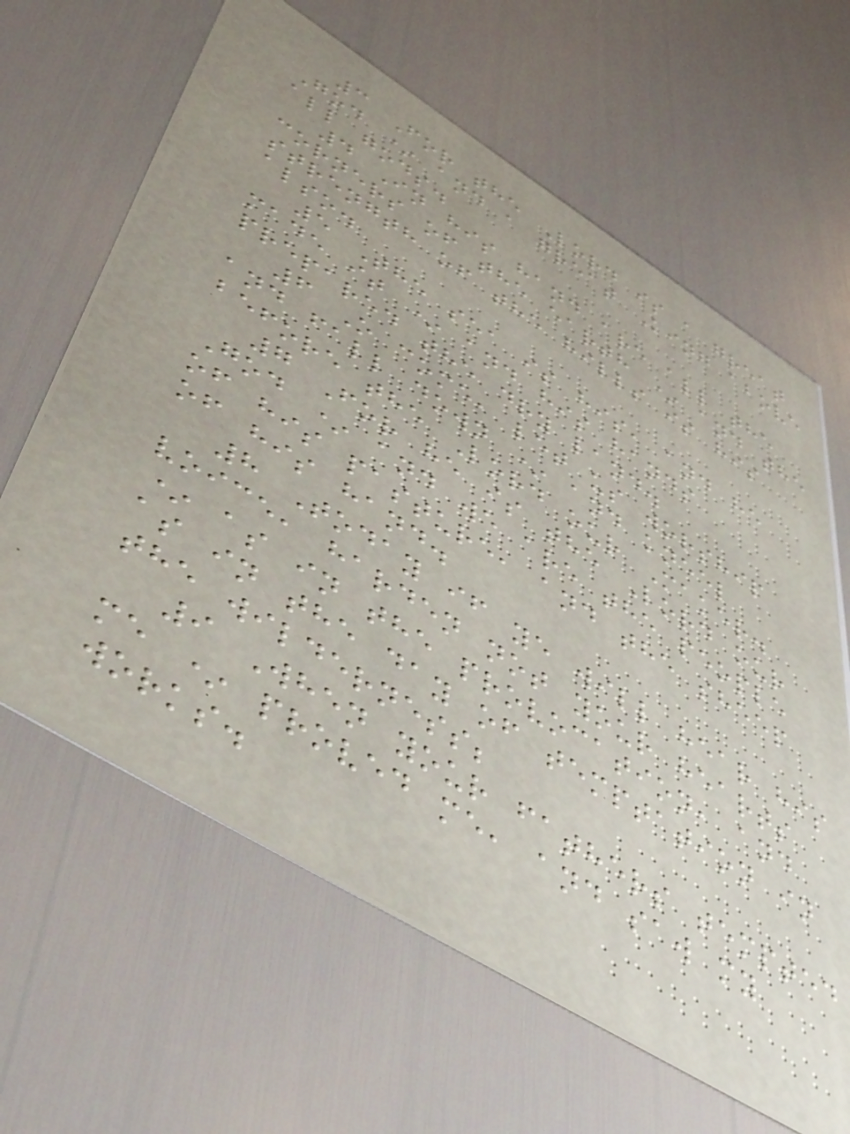3 For the Lord is a great
God * and a great King above
all gods.
4 In his hand are all the
corners of the earth * and the
strength of the hills is his
also.
5 The sea is his, and he
made it * and his hands
prepared the dry land.
6 O come, let us worship
and fall down * and kneel
before the Lord our Maker.
7 For he is the Lord our
God * and we are the people
of his pasture, and the sheep
of his hand.
8 Today if ye will hear his
voice, harden not your hearts
* as in the provocation, and
as in the day of temptation in
the wilderness;
9 When your fathers tempted
me * proved me, and saw my
works.
